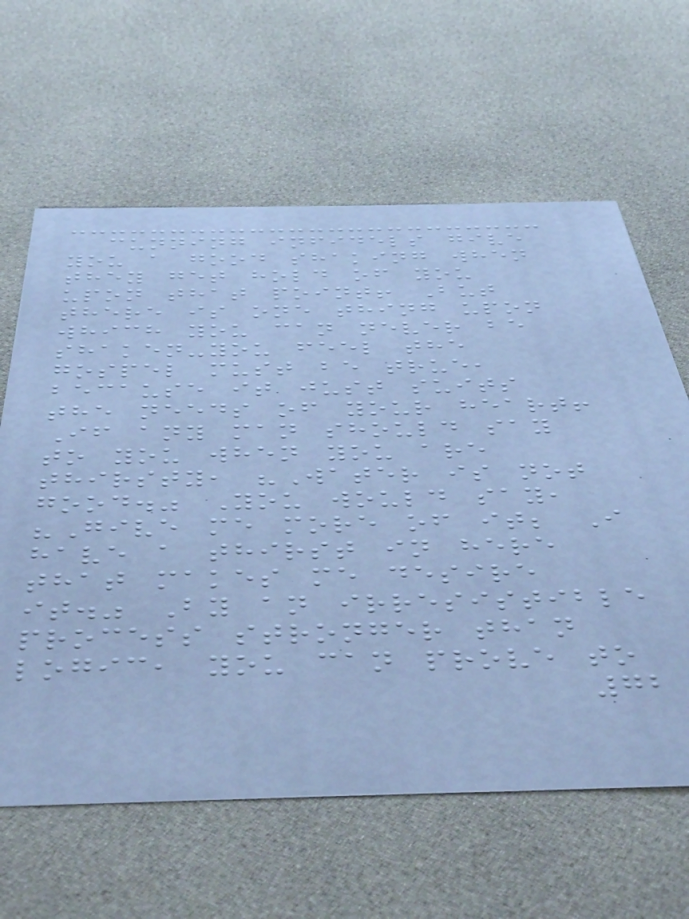cunning infidels give
you a good shaking when
they get hold of you
upon that point! But
there is one thing upon
which you can never be
shaken-you feel the
gospel must be true,
because it just suits
the needs of your heart!
If any man should say
to you when you are
thirsty, "Water is not
good." You would say,
"Give me more of it; I
have a thirst in here
that makes me desire
it." By an irresistible
process stronger than
logic, you can prove to
72
